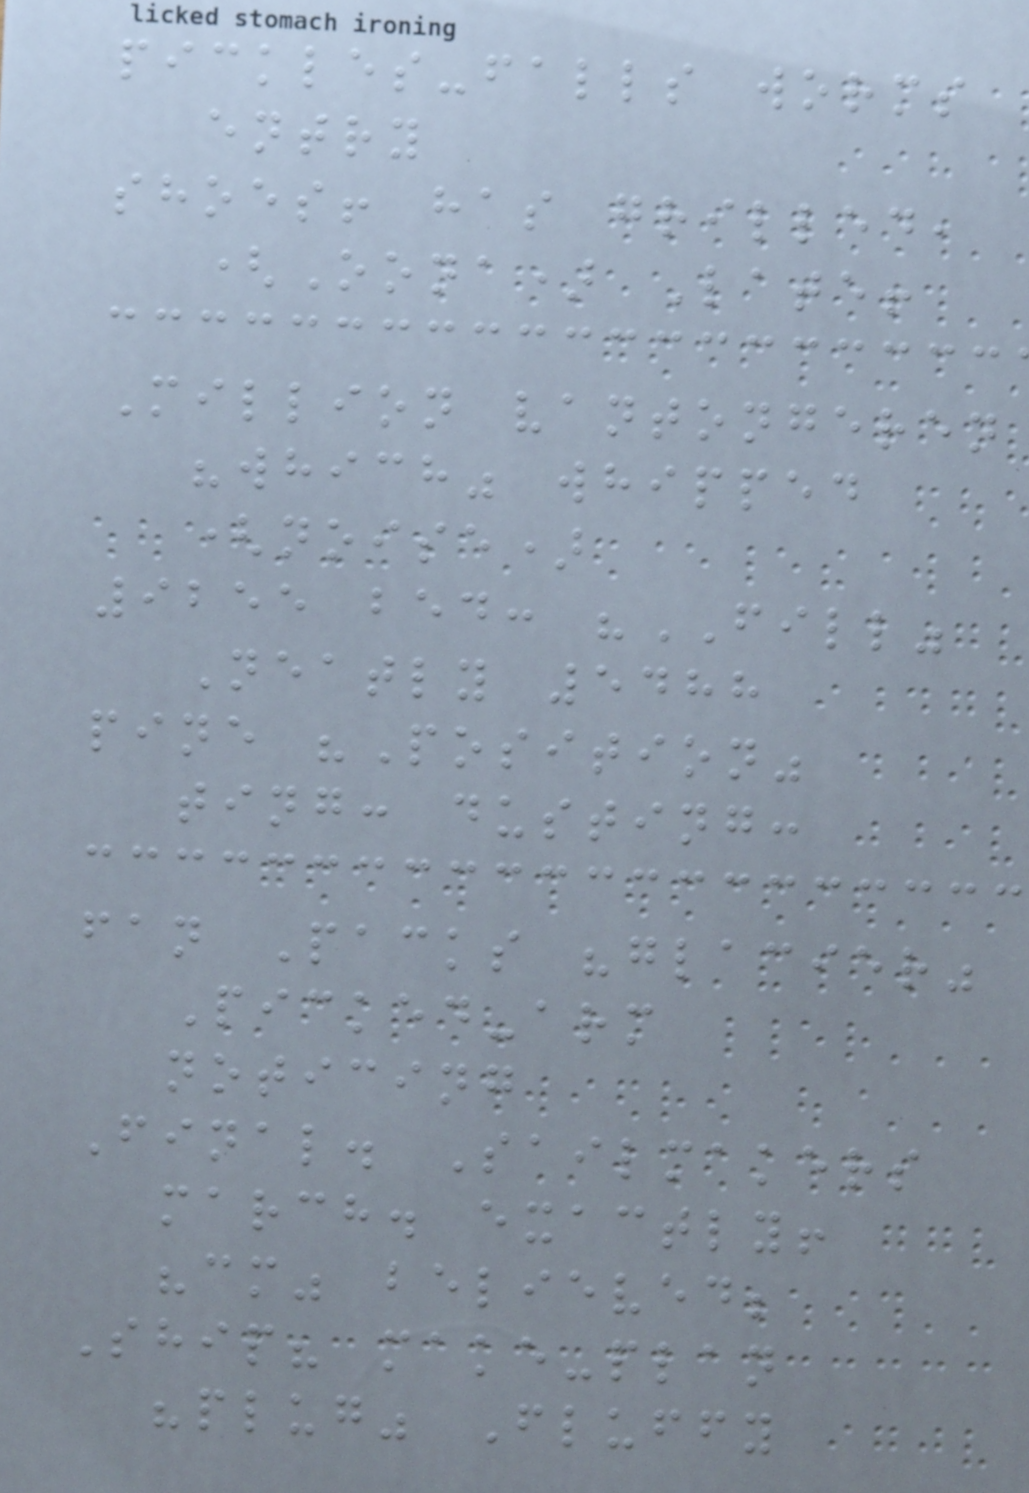pickles-falls worms
entry
shoes! has grilled,
(Oona) Late!
Million vantongeren
"which" whipped
(noise)
9255 bed: "FILL"
Neatly 5488
pine "Position"
ting: dusting:
fan Packs "glacier"
Picked-arm
noticing
Final. Sailmakers
march. exactly!
"cm" believed;
Ship? make-plan
"plug" Fluffy
